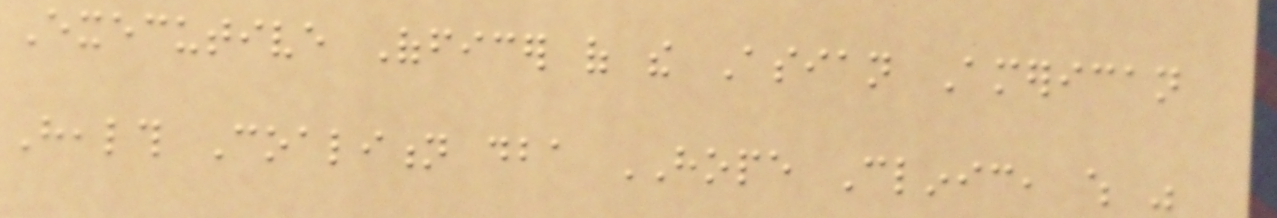Executive Officer of the Asian American
Health Coalition dba HOPE Clinic, which was
